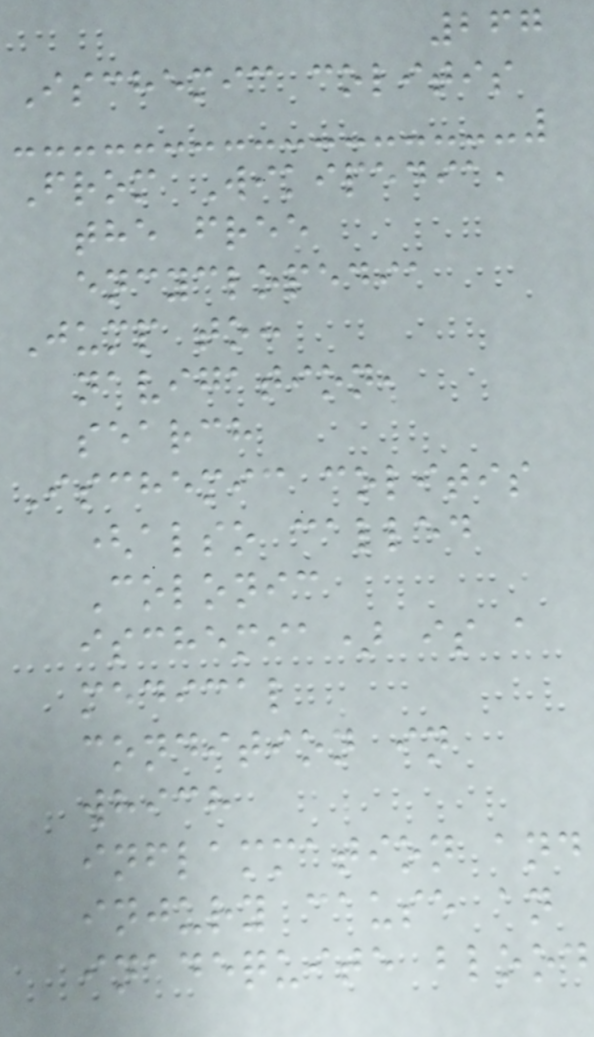267
Ischemic colitis
From Wikipedia,
the free
encyclopedia
Jump to:
navigation,
search
Ischemic colitis
(also called
Colonic
ischemia) is a
medical
condition in
which
inflammation and
injury cause an
inadequite blood
